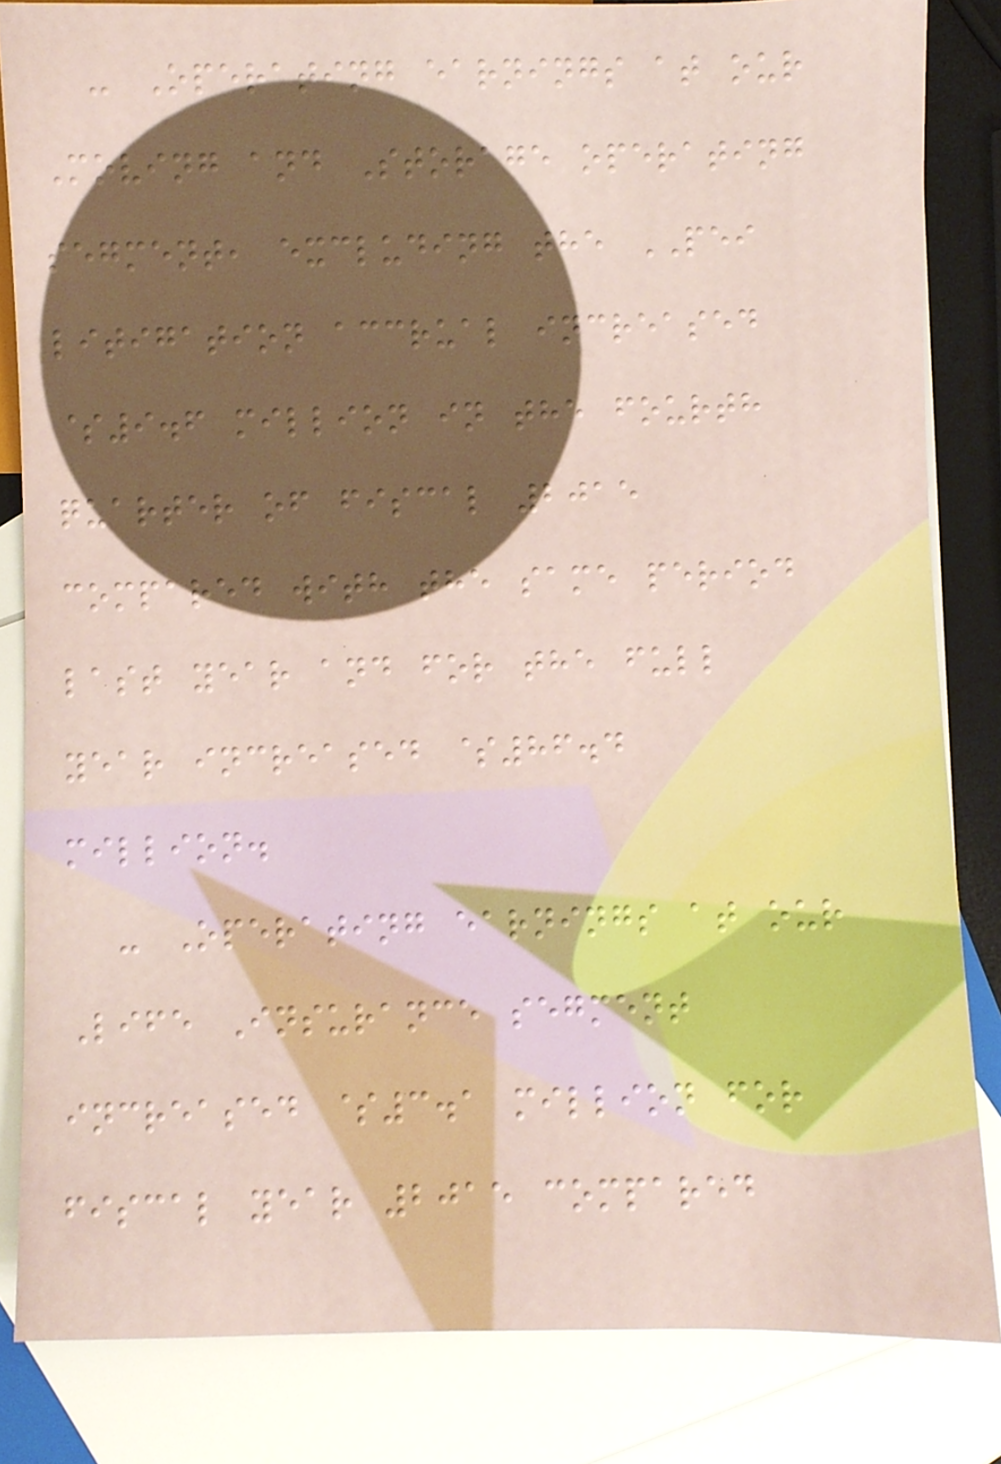- Operating earnings at our
Moving and Storage operating
segment, excluding the PEI
litigation accrual increased
$9.6 million in the fourth
quarter of fiscal 2015
compared with the same period
last year and for the full
year increased $86.4
million.
- Operating earnings at our
Life Insurance segment
increased $3.1 million for
fiscal year 2015 compared
